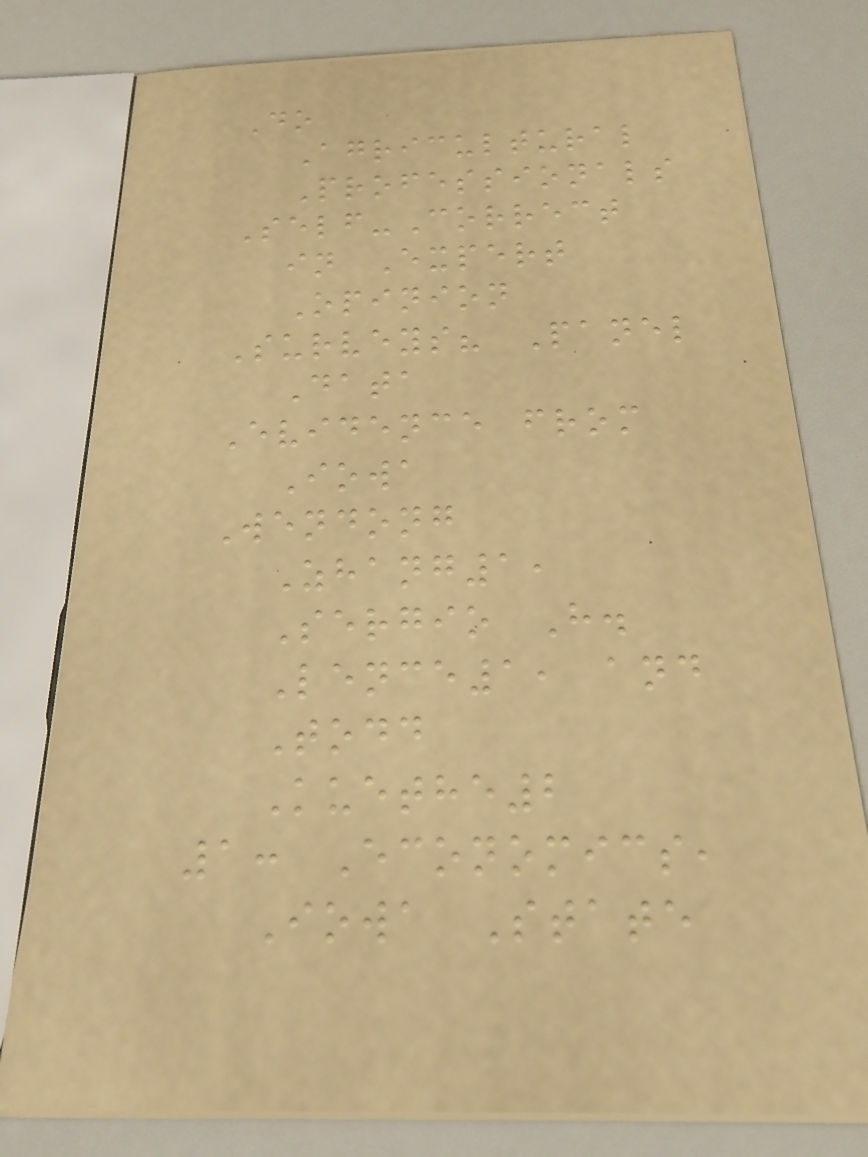Do
Agricultural
Professionals
Self-Correct
in Expert
Opinion
Surveys? Panel
Data
Evidence from
Iowa
Wendong
Zhang1,
Sergio H.
Lence1, and
Todd
Kuethe2
1: Economics,
Iowa State
